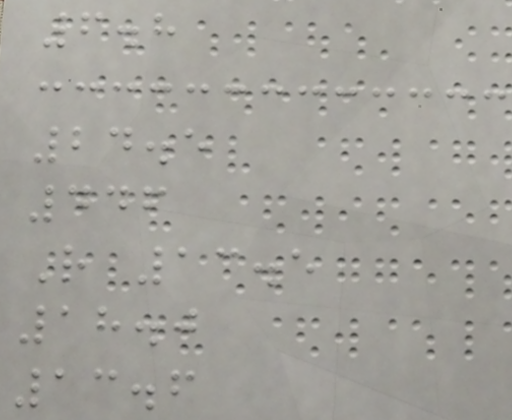6.8
24.5
446
R 13.5
18.0
13.6
